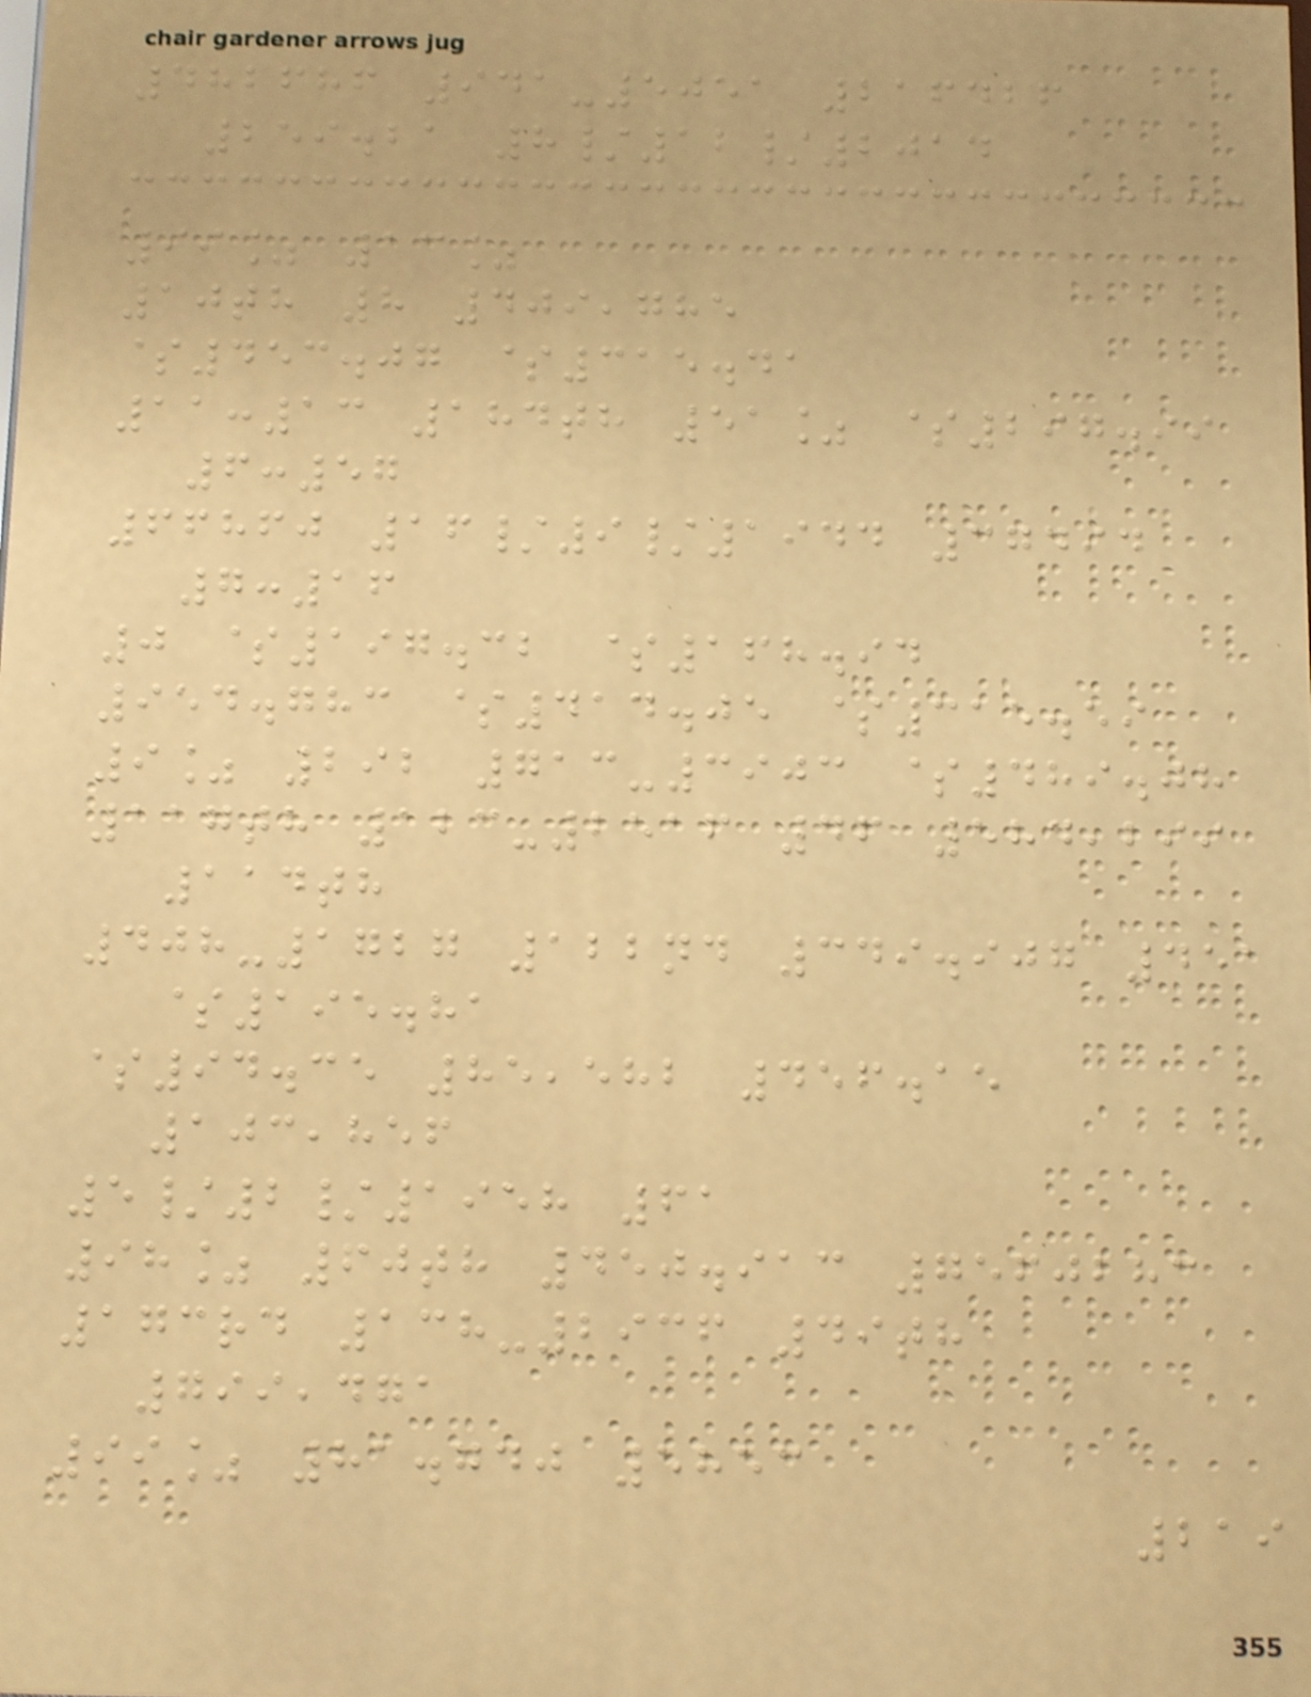482686 941-5051 216426
259.21 8/12/2014
99% 13%
10th 8 409,785
$453.07 $315.41
11:13 184th 51% $297.99
6:57
66860 16/9/1944 37494
7:16
0 $197.32 $168.94
954.783 $414.05 $315.59
9% 292 713-3903 $489.08
117th 123-2516 46 584,299
114th
408-1727 122nd 349.907 451
$195.81
$94.35 85,582 456.15
103,856
5/2/1958 61
98% 60th 450.913 7560283
173rd 138-2936 49th
799,471
99% 81.740 5853
219
